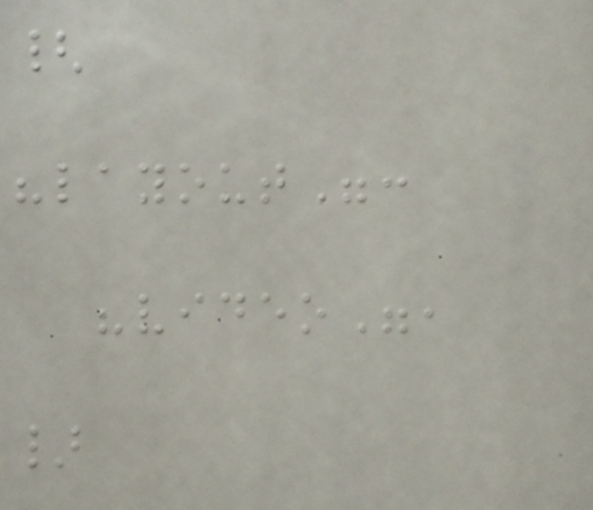{
"layout":
"video",
}
